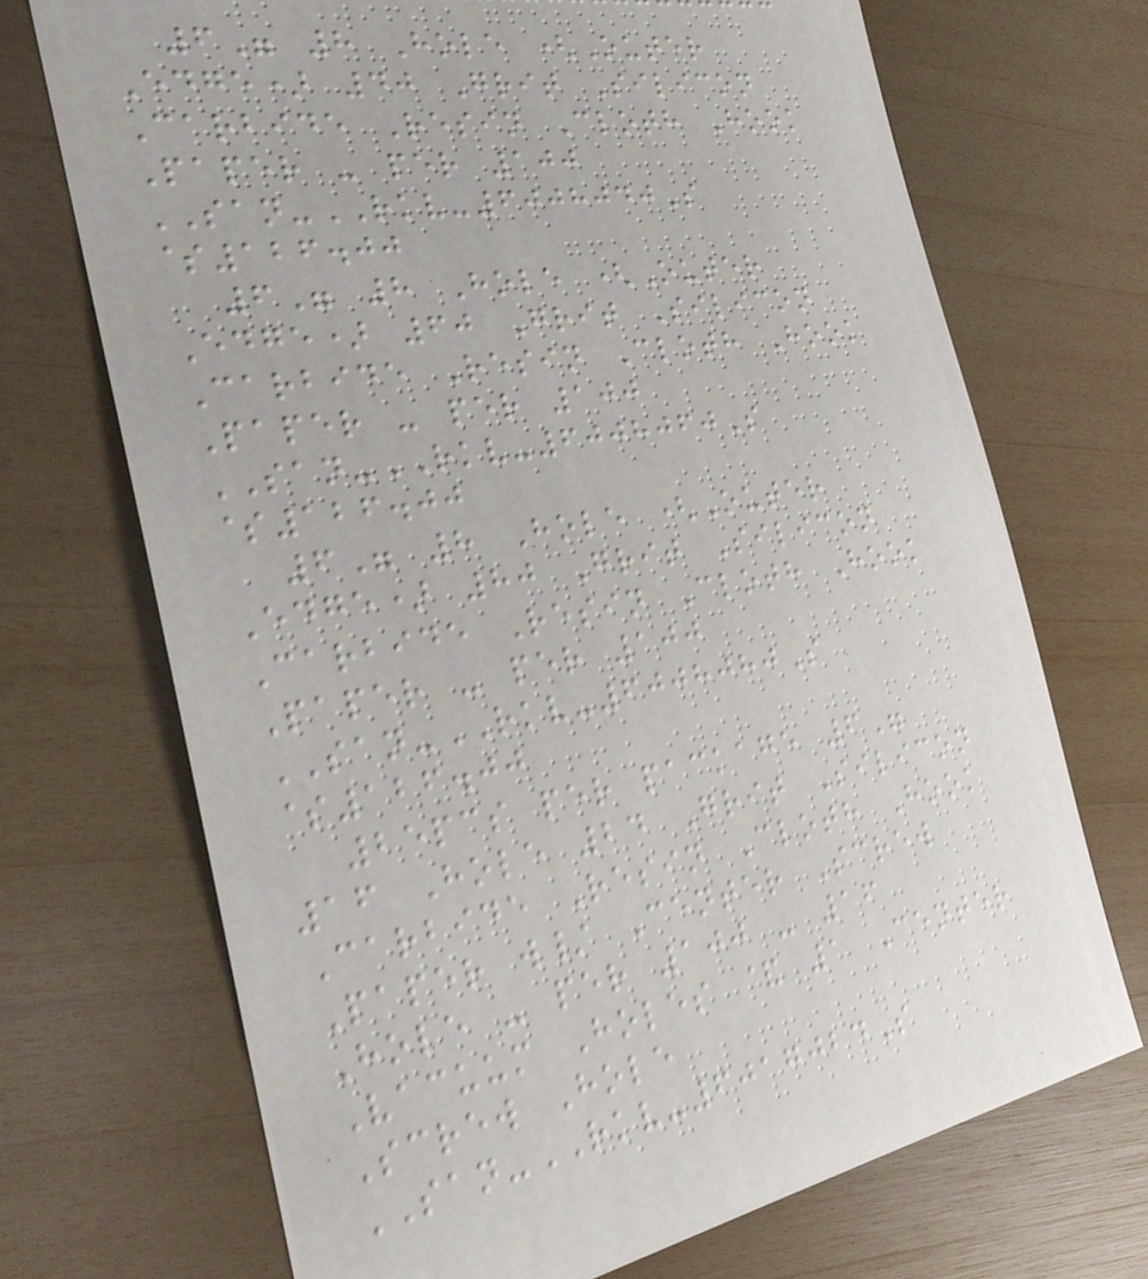6" 8 Hole (Outer
Edge) 40 Grit Silicon
Carbide Resin Cloth Hook
Paper - per 100
SAN-RKV-6008040S
$126.00
6" 8 Hole (Outer
Edge) 60 Grit Silicon
Carbide Resin Cloth Hook
Paper - per 100
SAN-RKV-6008060S
$126.00
6" 8 Hole (Outer
Edge) 80 Grit Silicon
Carbide Resin Cloth Hook
Paper - per 100
SAN-RKV-6008080S
$126.00
25pcs per package 6"
16 Hole 24 Grit Silicon
Carbide Resin Cloth Hook
Paper w/ Center Screw
Hole - per 100 - 16
Vacuum Holes & 1 Center
Screw Hole
SAN-RKV-6017024S
